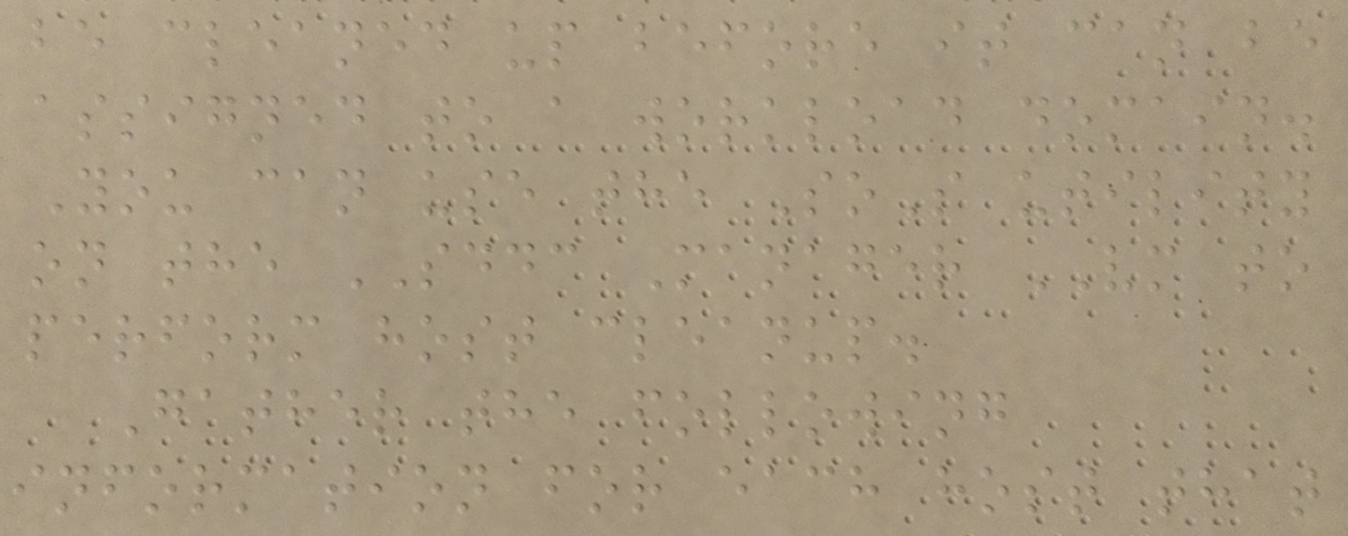be cleaned up before it can be
assigned to a workload domain.
You can use the SoS utility
on the SDDC Manager VM to
perform host cleanup.
Gather the following
information for each host that
